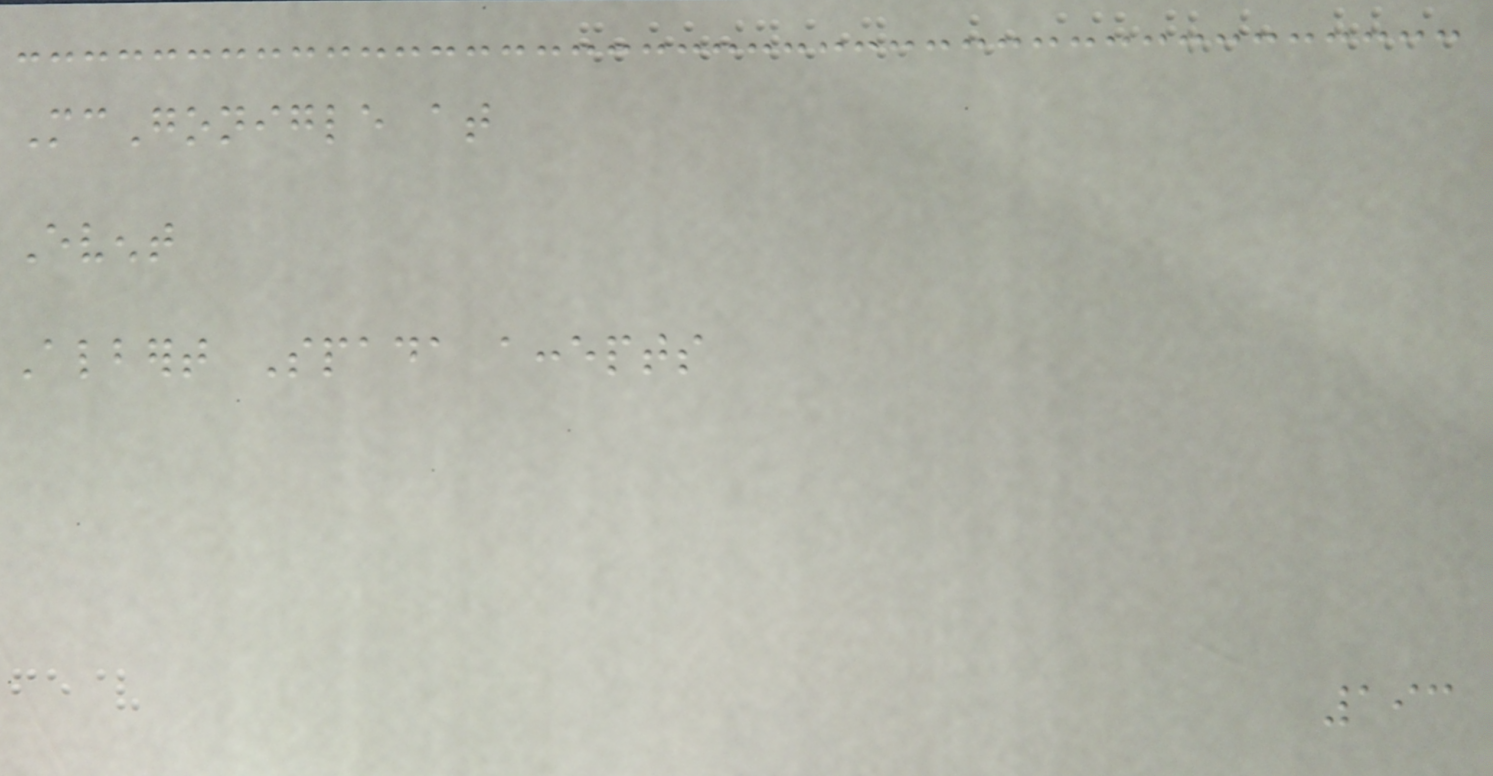McGonigle at
Event
Albert Spada accepts
193
